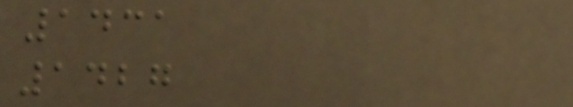1431
1427
